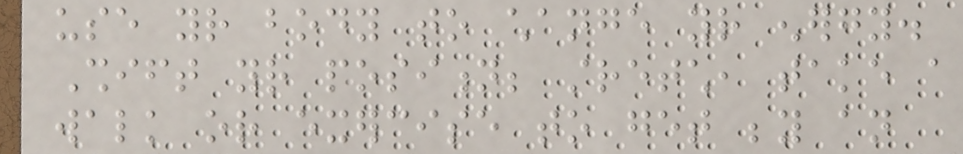use your body to change your energy.
Shift your position; stretch, take a
walk or exercise to get beyond an
